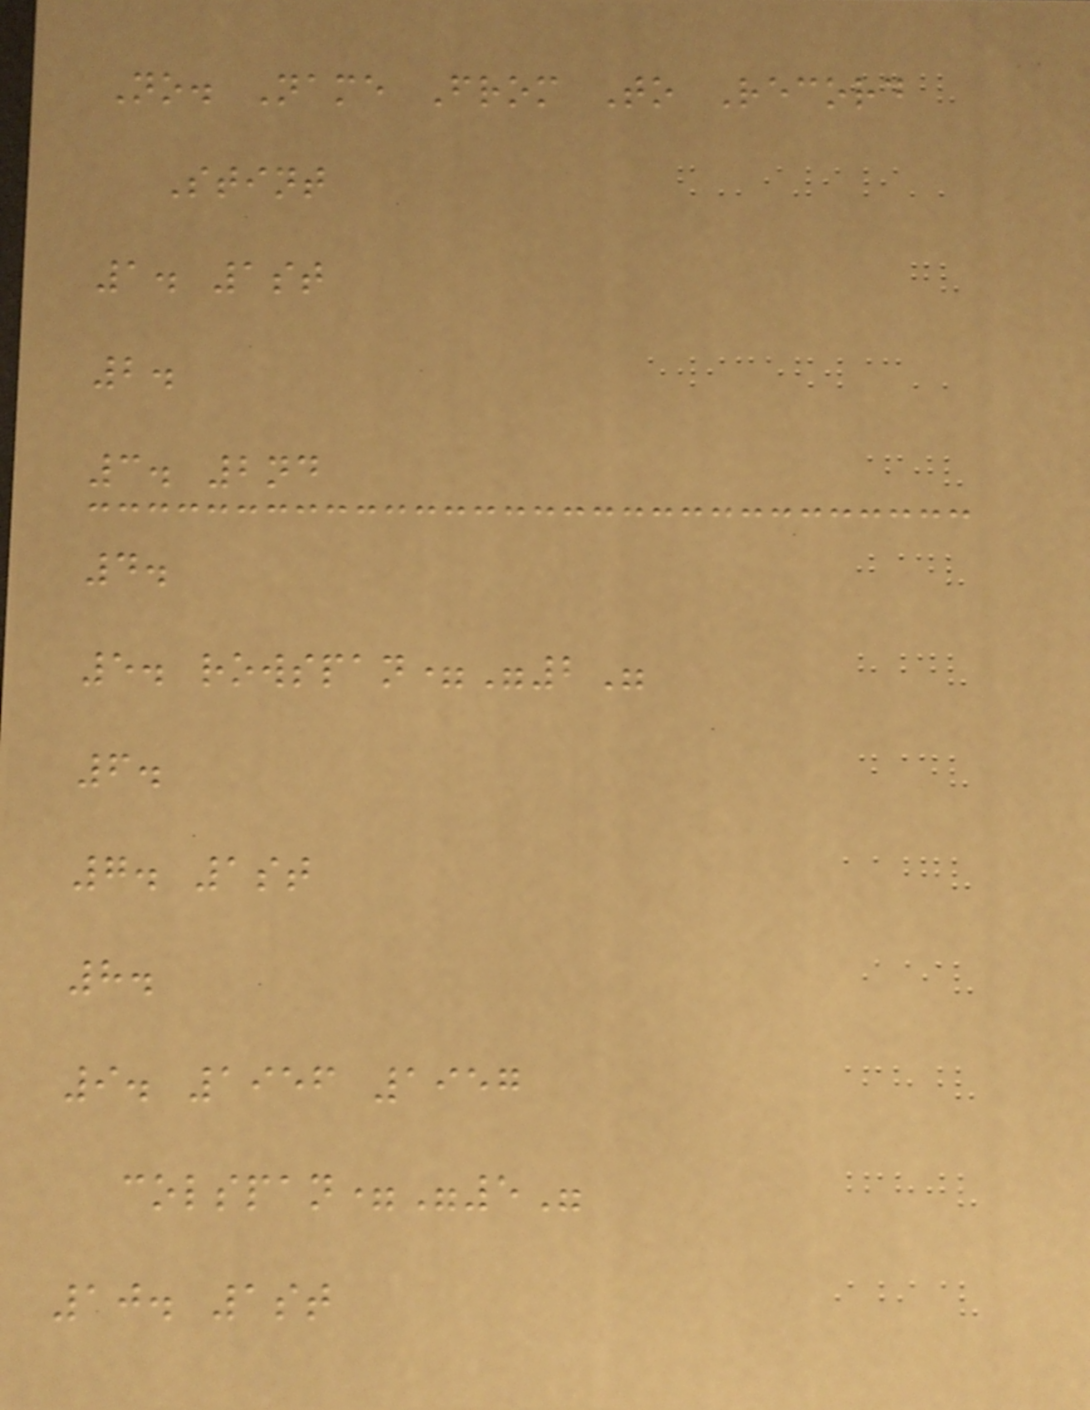No. Name From To Record
Stint
1. 1st
2.
3. 2nd
4.
5. rowspan="2"
6.
7. 1st
8.
9. 1956 1957
colspan="5"
10. 1st
